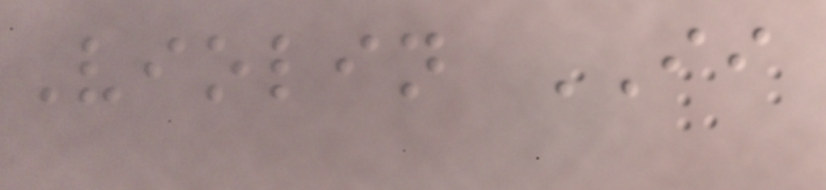Violin II
